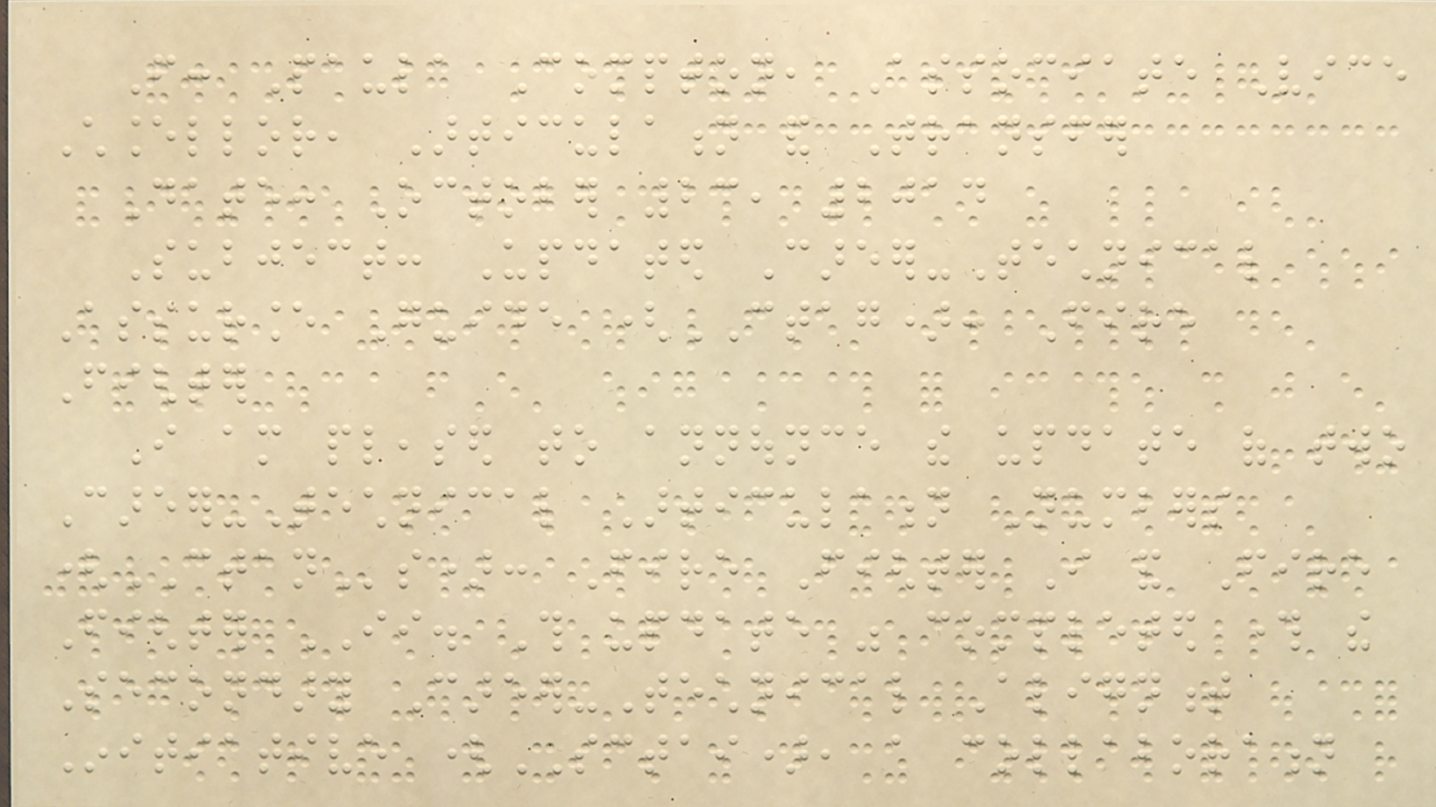From: Paula Compton, Associate Vice
Chancellor, Articulation and Transfer
Date: October 23, 2014
Subject: Updated Career-Technical
Assurance Guide (CTAG): Fire
Fighter
I am pleased to announce the update of two
Career-Technical Articulation Numbers
(CTANs): Fire Fighter I and Fire
Fighter II. This update was completed through the
Secondary Career-Technical Alignment
Initiative (SCTAI), a collaboration
